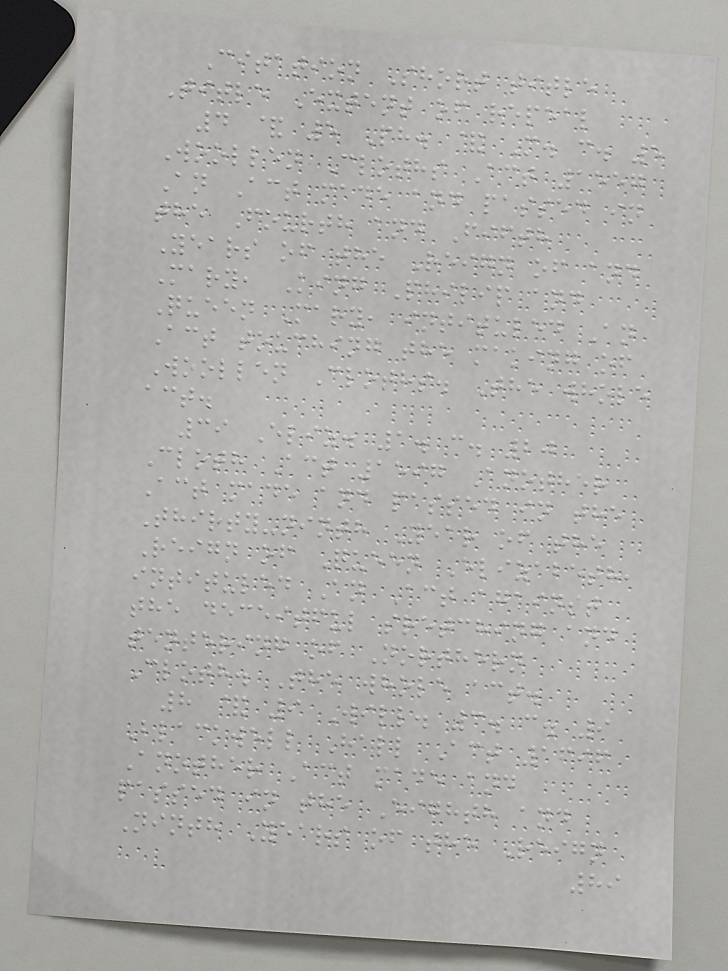Citation Short title
Title Extent of repeal
4 & 5 Ph. & M. c. 5
Woollen Cloths Act 1557
An Act made and passed in
the Fourth and Fifth
Years of the Reign of and
Mary, King Philip and
Queen Mary, intituled An
Act touching the making of
Woollen Cloths. The whole
act.
39 Eliz. 1. c. 20
Cloth Act 1597 Another
Act made and passed in the
Thirty-ninth Year of the
Reign of Queen Elizabeth,
intituled An Act against
the deceitful sretching and
tentering of Northern
Cloth. The whole act.
8 & 9 Will. 3. c. 9
Blackwell Hall Act 1696
Another Act made and
passed in the Eighth and
Ninth Years of the Reign
89
